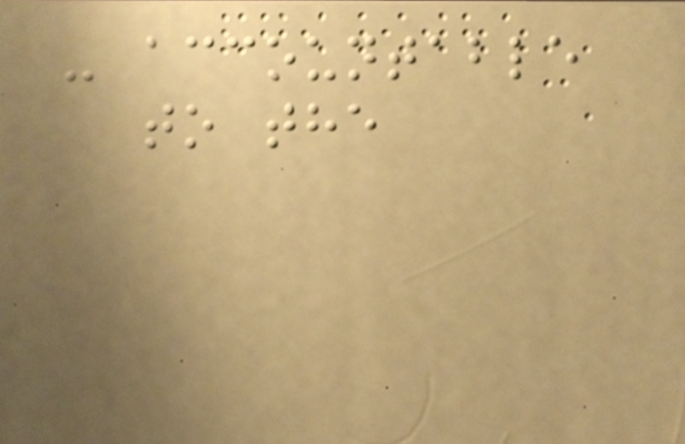- accountable
to the
